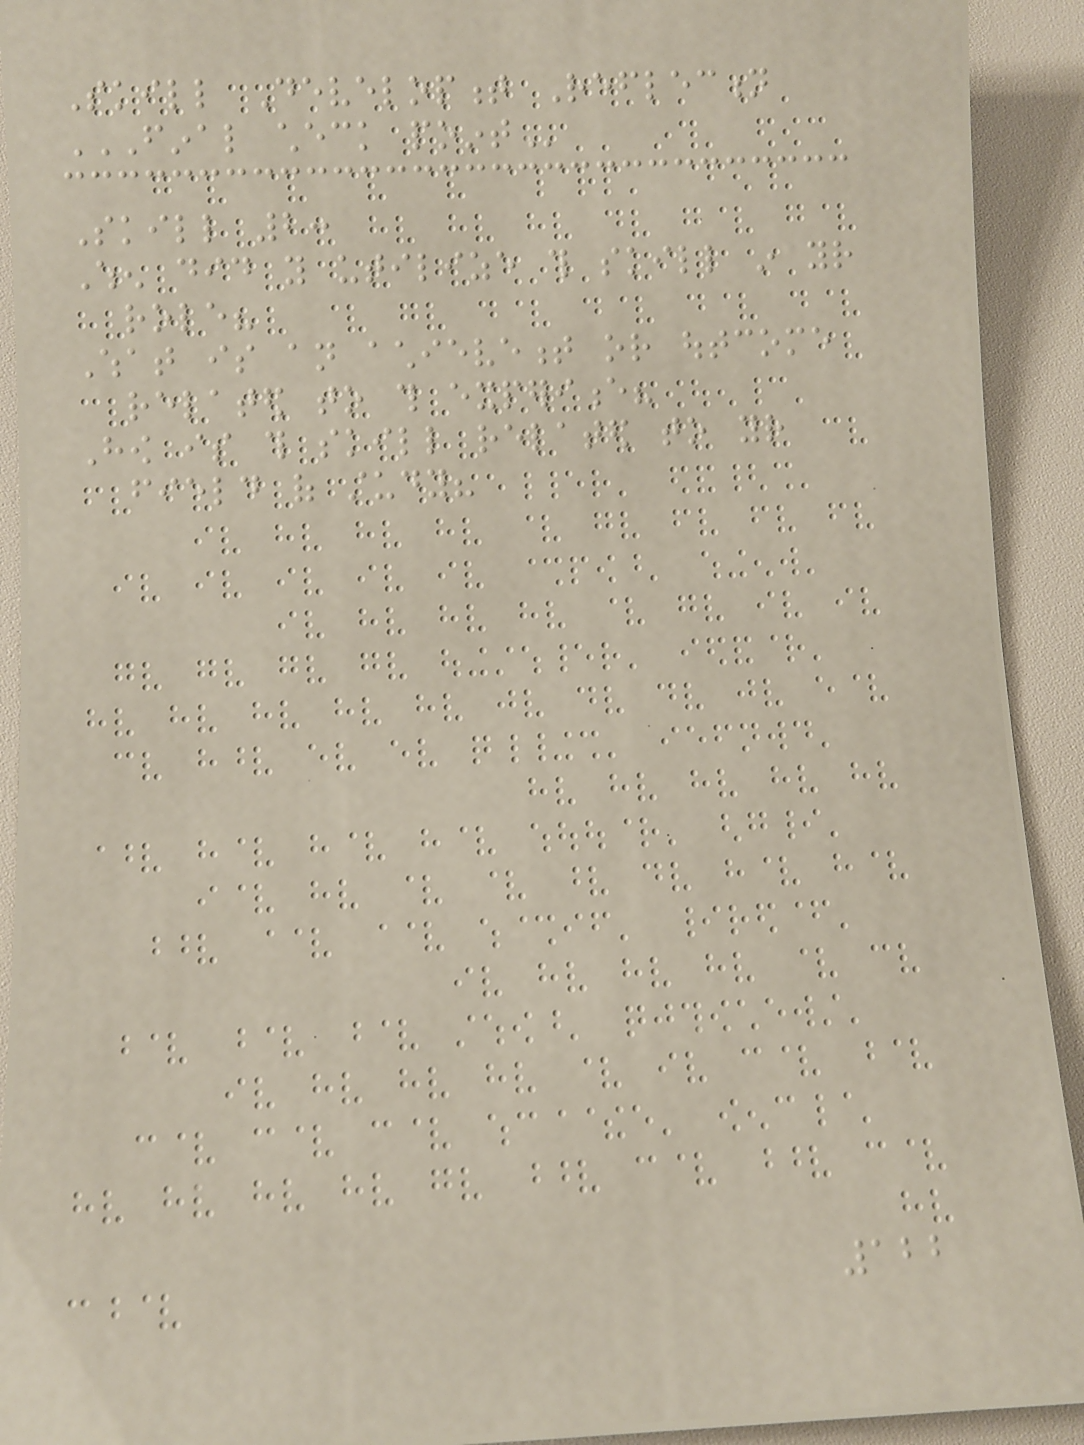Skill Development Reflection
FINAL CHECK POINT
Skill 2:
When did you utilize this skill in your
role?
What is an achievement or outcome
related to this experience?
How is this skill related to your
field of study?
122
